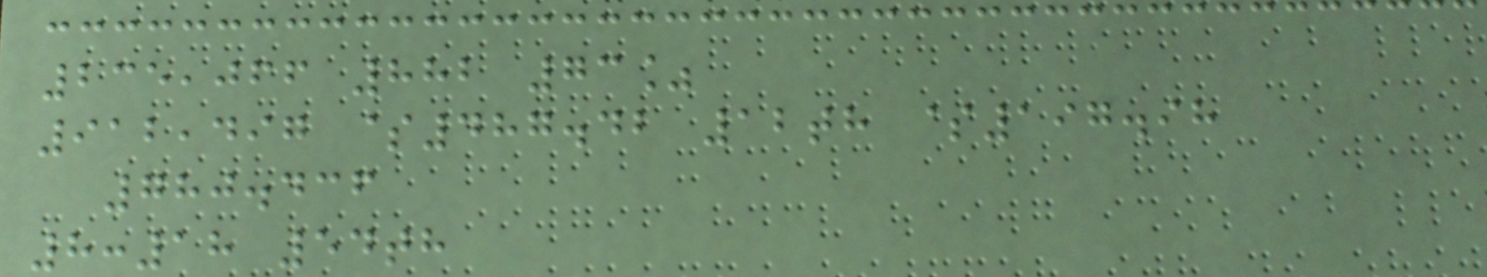235,066 882 73%
912,497 $487.42 12th $197.98
780.436
8:18 54th
